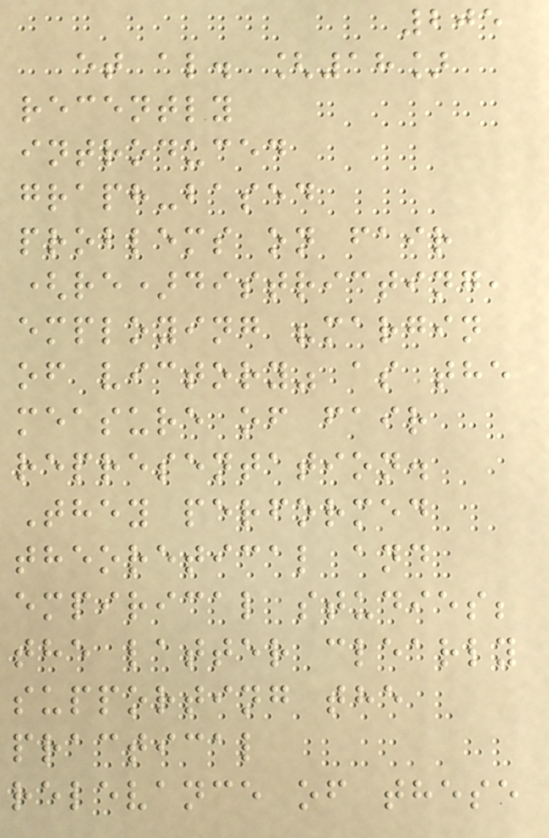205
et al. [18]
recently
introduced
graph-based
problems on fair
(re)districting,
employing "margin
of victory" as the
measure of fair
representation.
They performed
theoretical and
empirical studies;
the latter clearly
supporting the
practical
relevance of these
